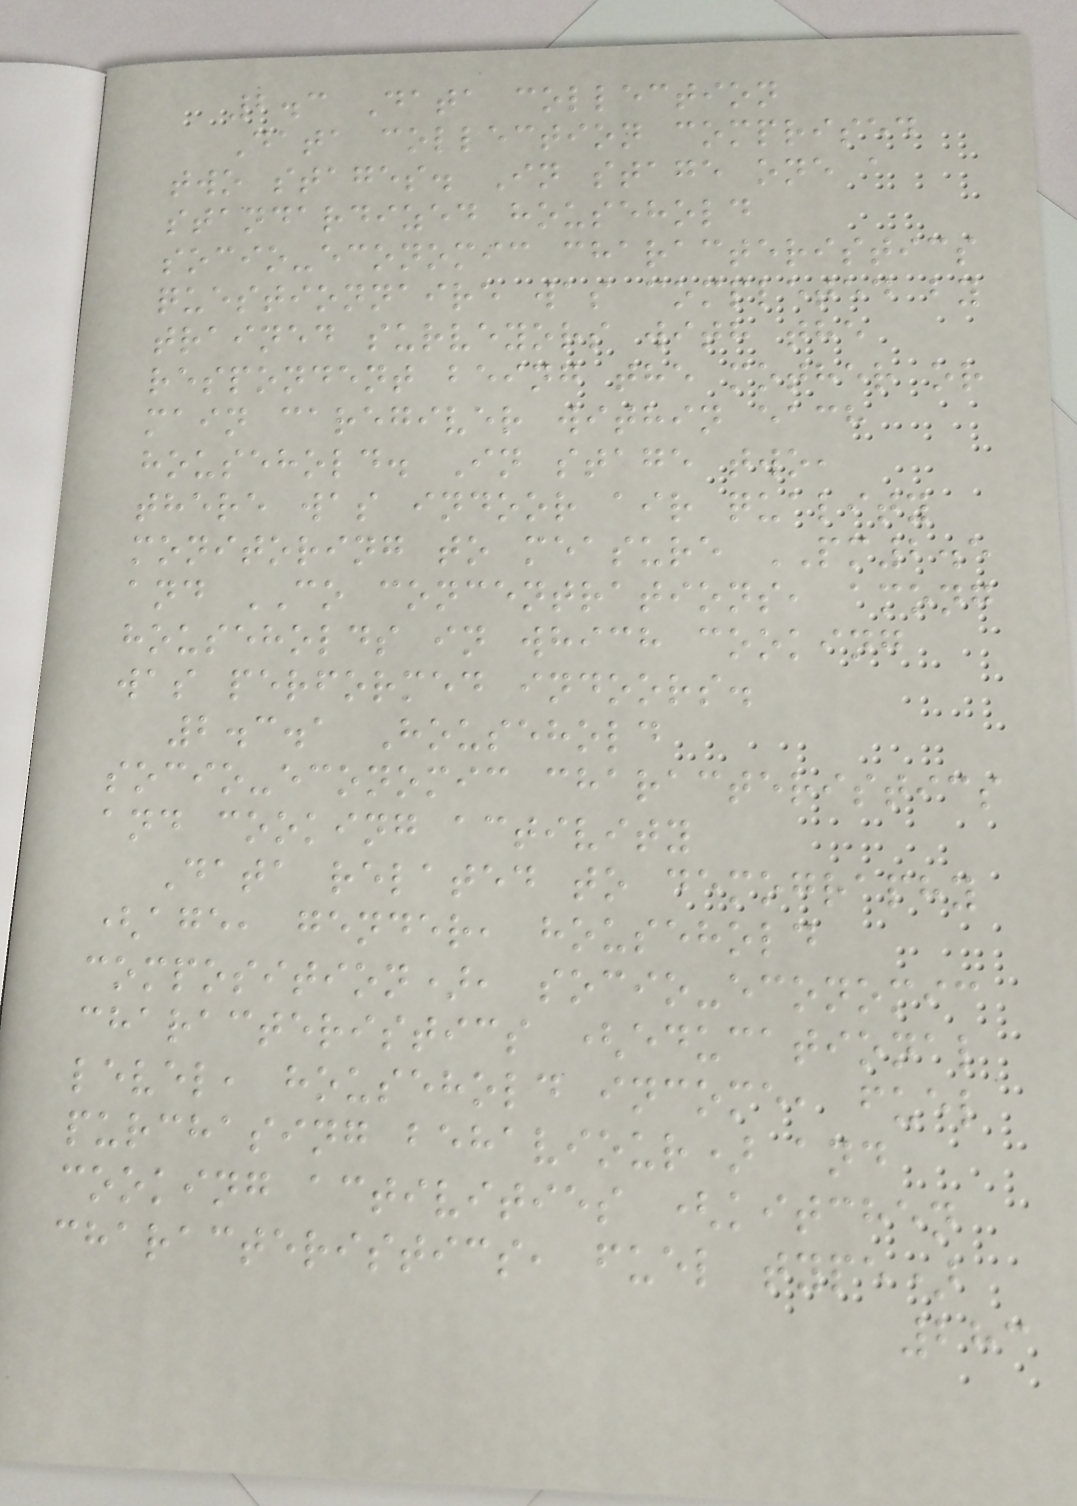2.3 Data collection
Data collection comprised
two stages. In stage one a
standardized household
socio-economic characteristics
questionnaire was completed by
trained surveyors with the
respondent being the mother or
main caregiver within each
household. In stage two,
there was indoor air quality
monitoring to measure PM2.5
and CO concentrations, among
households in which cooking
was performed indoors.
2.3.1 Household
socio-economic characteristics
and cooking activity
Data related to demography
(age, gender, household
composition), socio-economic
characteristics (educational
level, household income, fuel
purchasing behaviour) and
cooking activities (kitchen
characteristics, fuel type)
283
